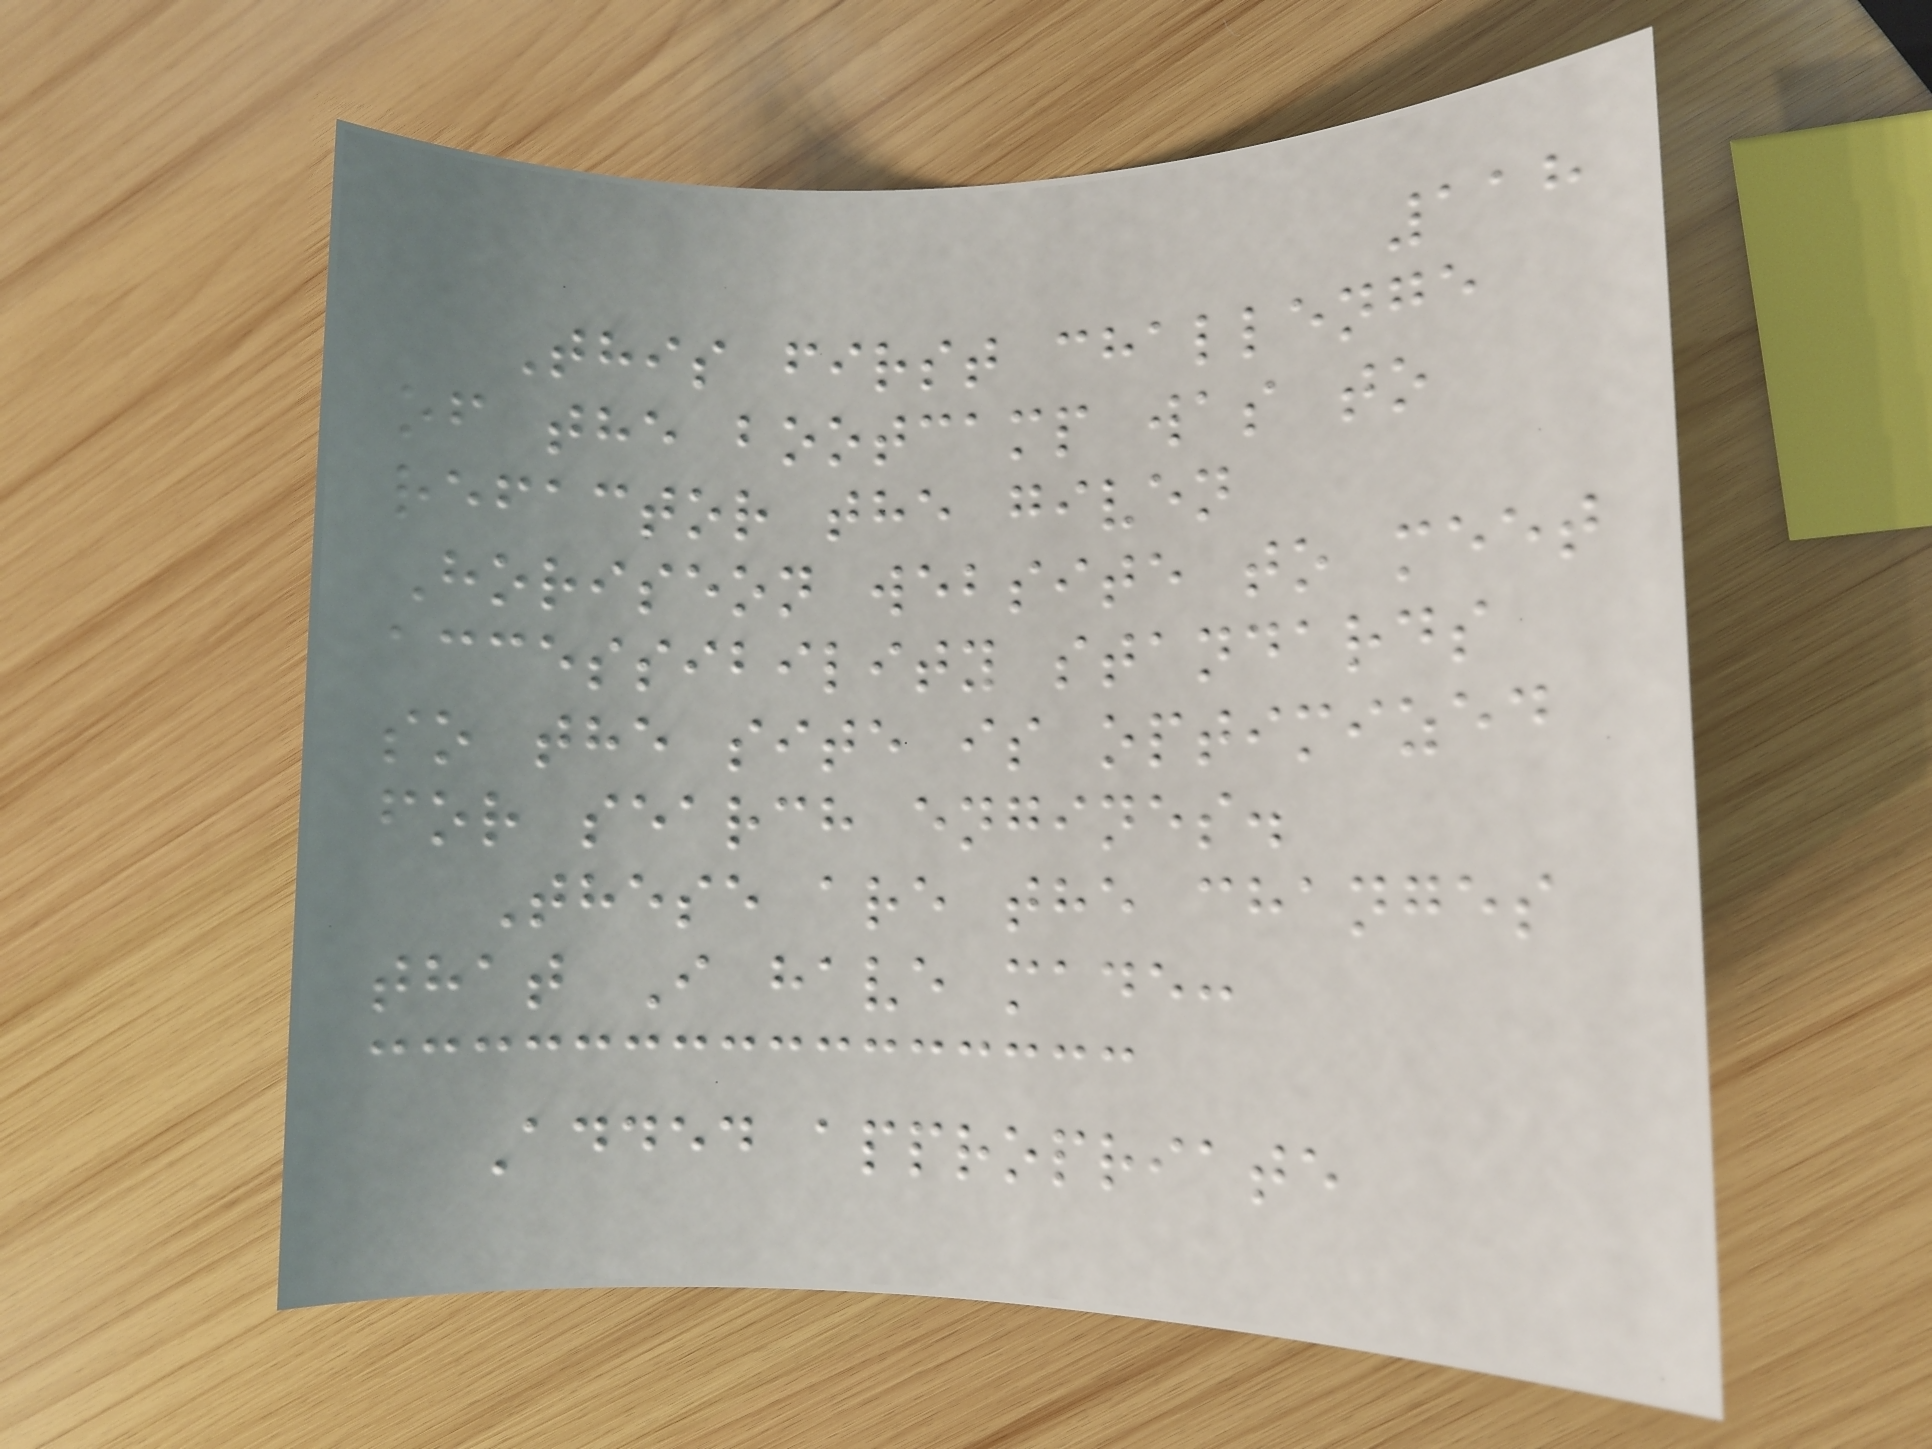118
This first challenge
of the bootcamp was to
refactor the given
Horiseon website to meet
accessibility standards
so the site is optimized
for search engines.
These are the changes
that I have made:
Added appropriate
